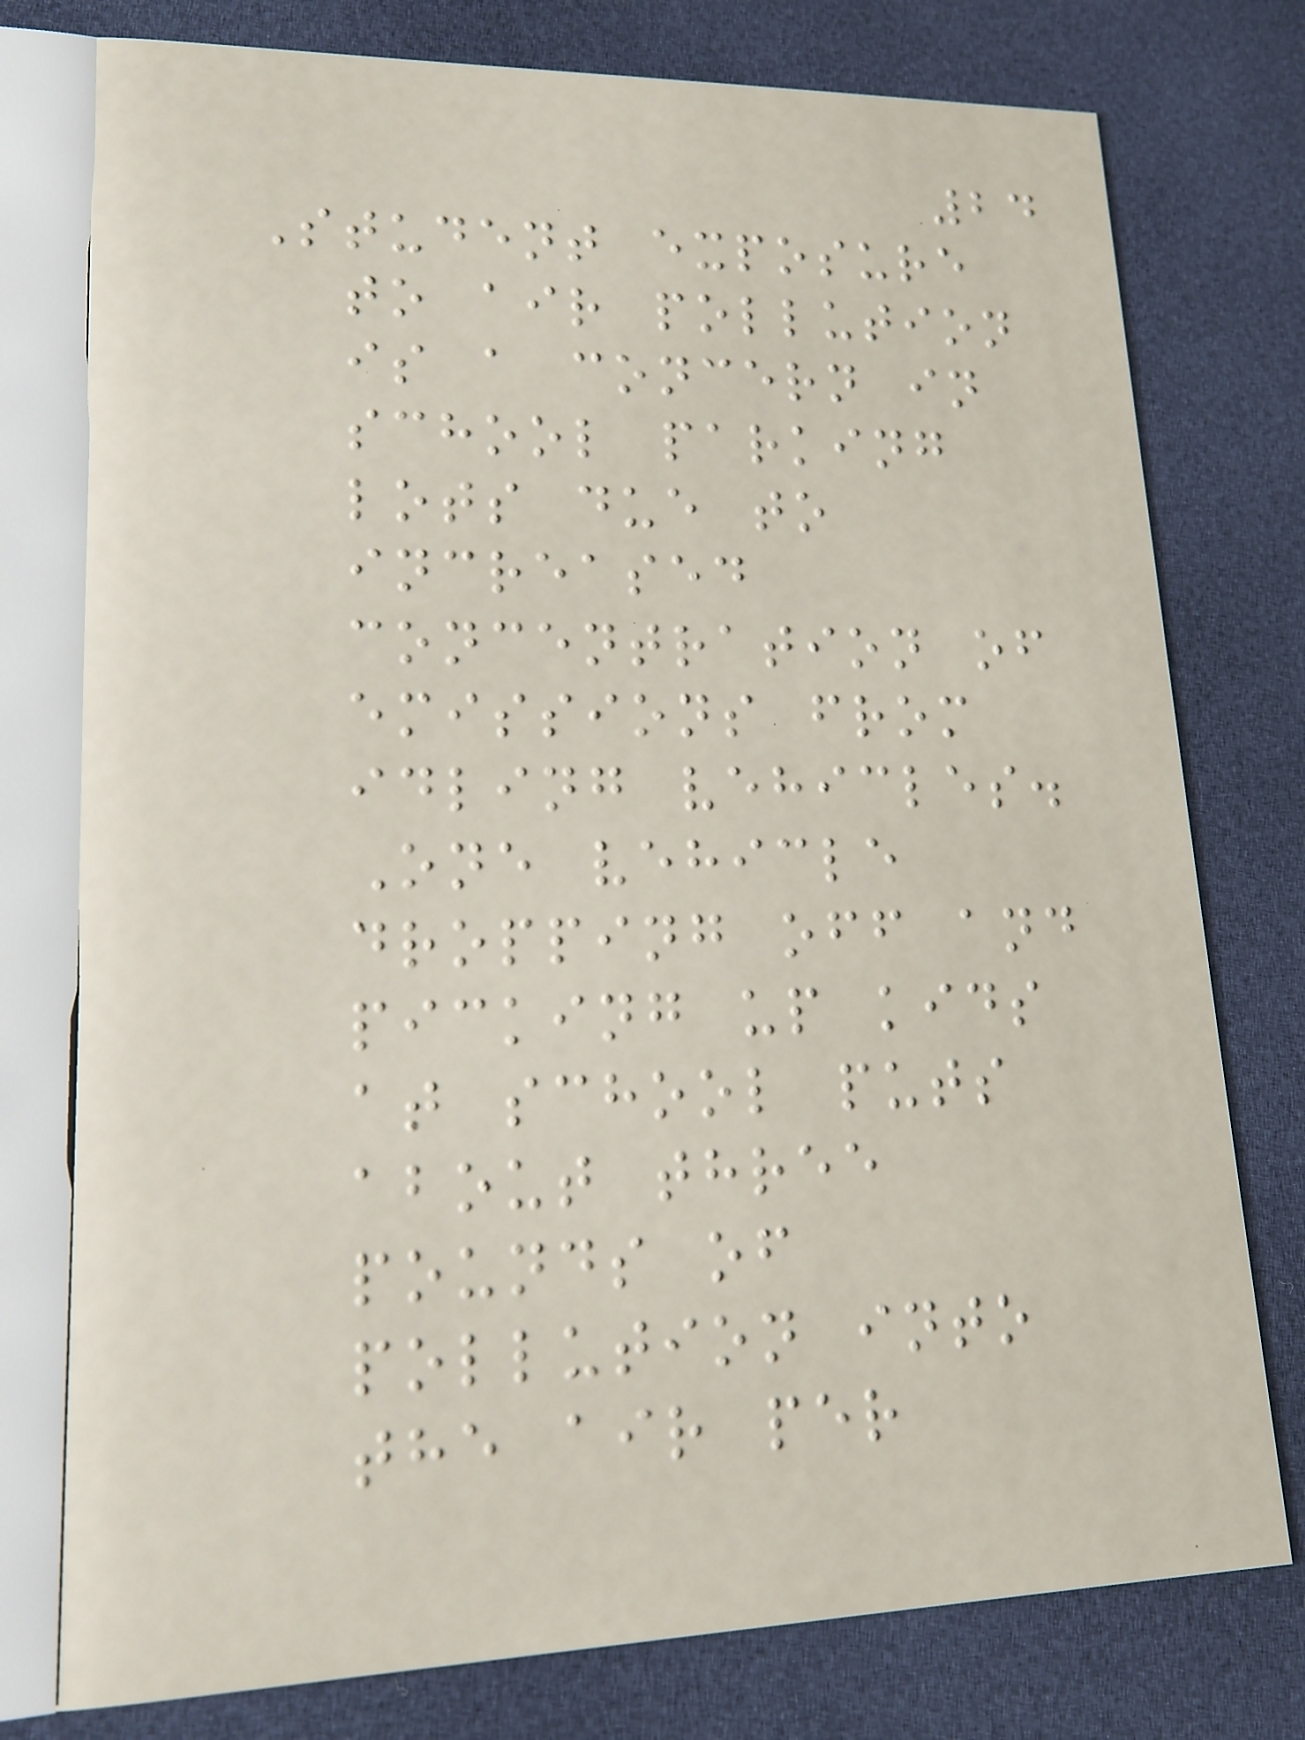24
Student exposure
to air pollution
is a concern in
school parking
lots due to
increased
concentration of
emissions from
idling vehicles.
One vehicle
dropping off and
picking up kids
at school puts
about three
pounds of
pollution into
the air per
